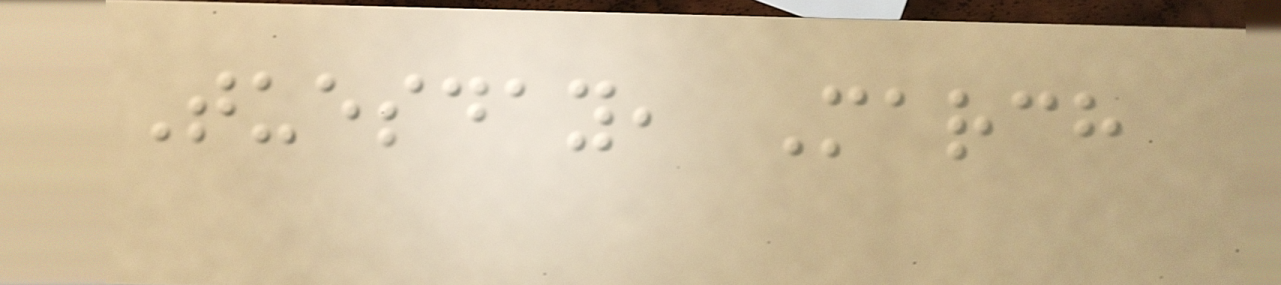Tuesday, March
